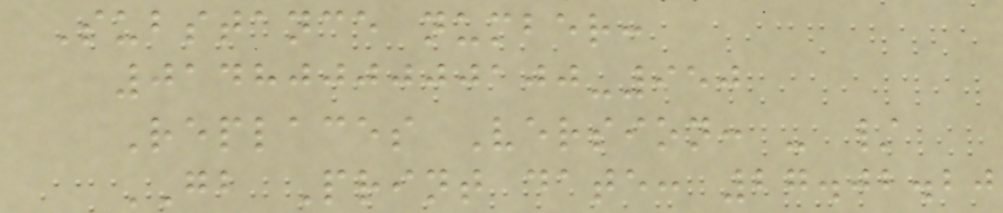Substance number:
0148000000100-950
Replaces Version: - /
GB Print date: 27.02.20
